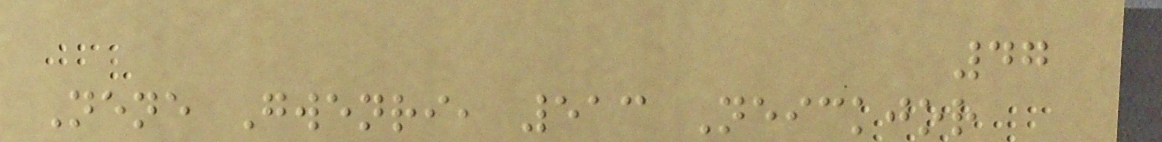47
Nene Gwenri, 513 Neickjor
